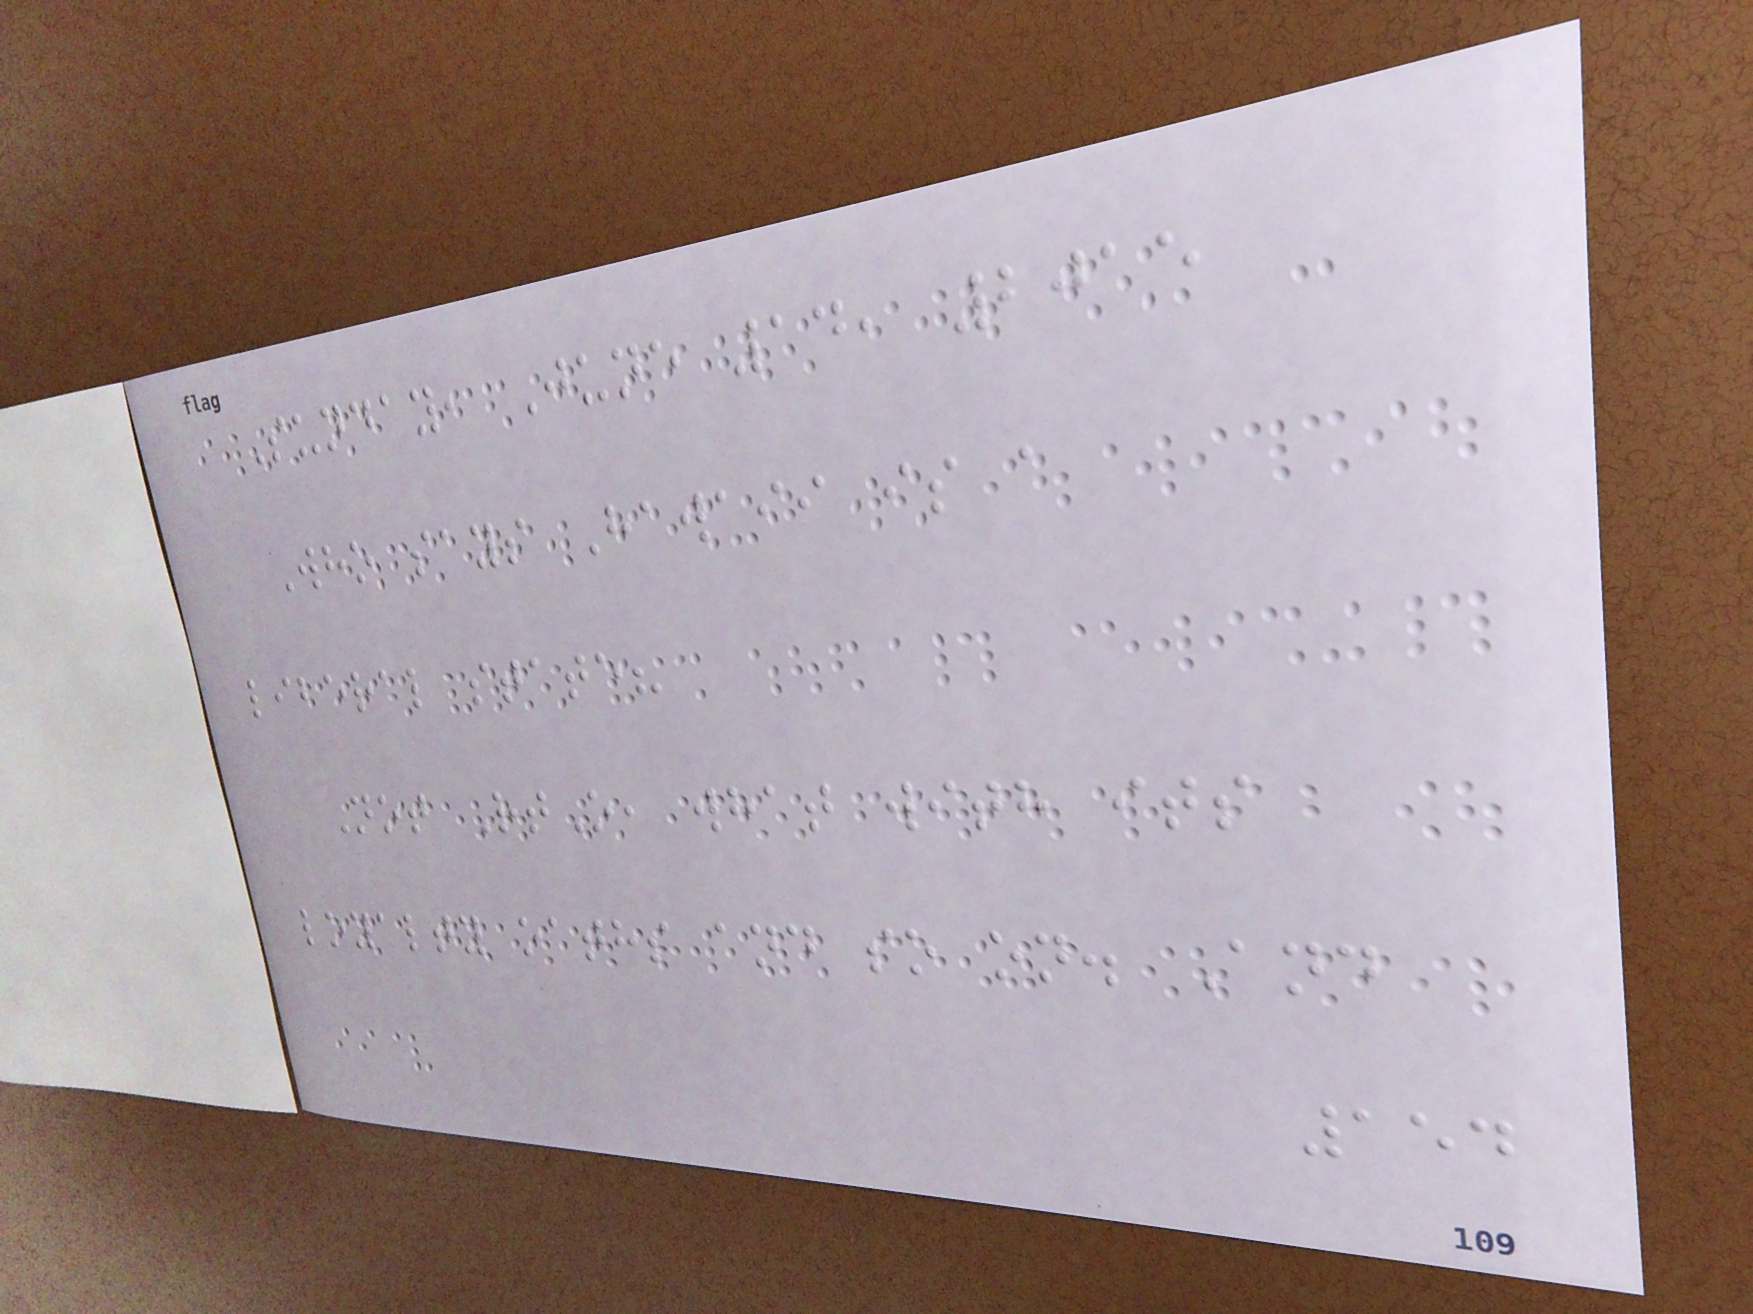Sunday, June 14, 2015
Who says Hawaii is a
liberal state?
Not RtO, what with its
loyalty oaths and so on. And
154
